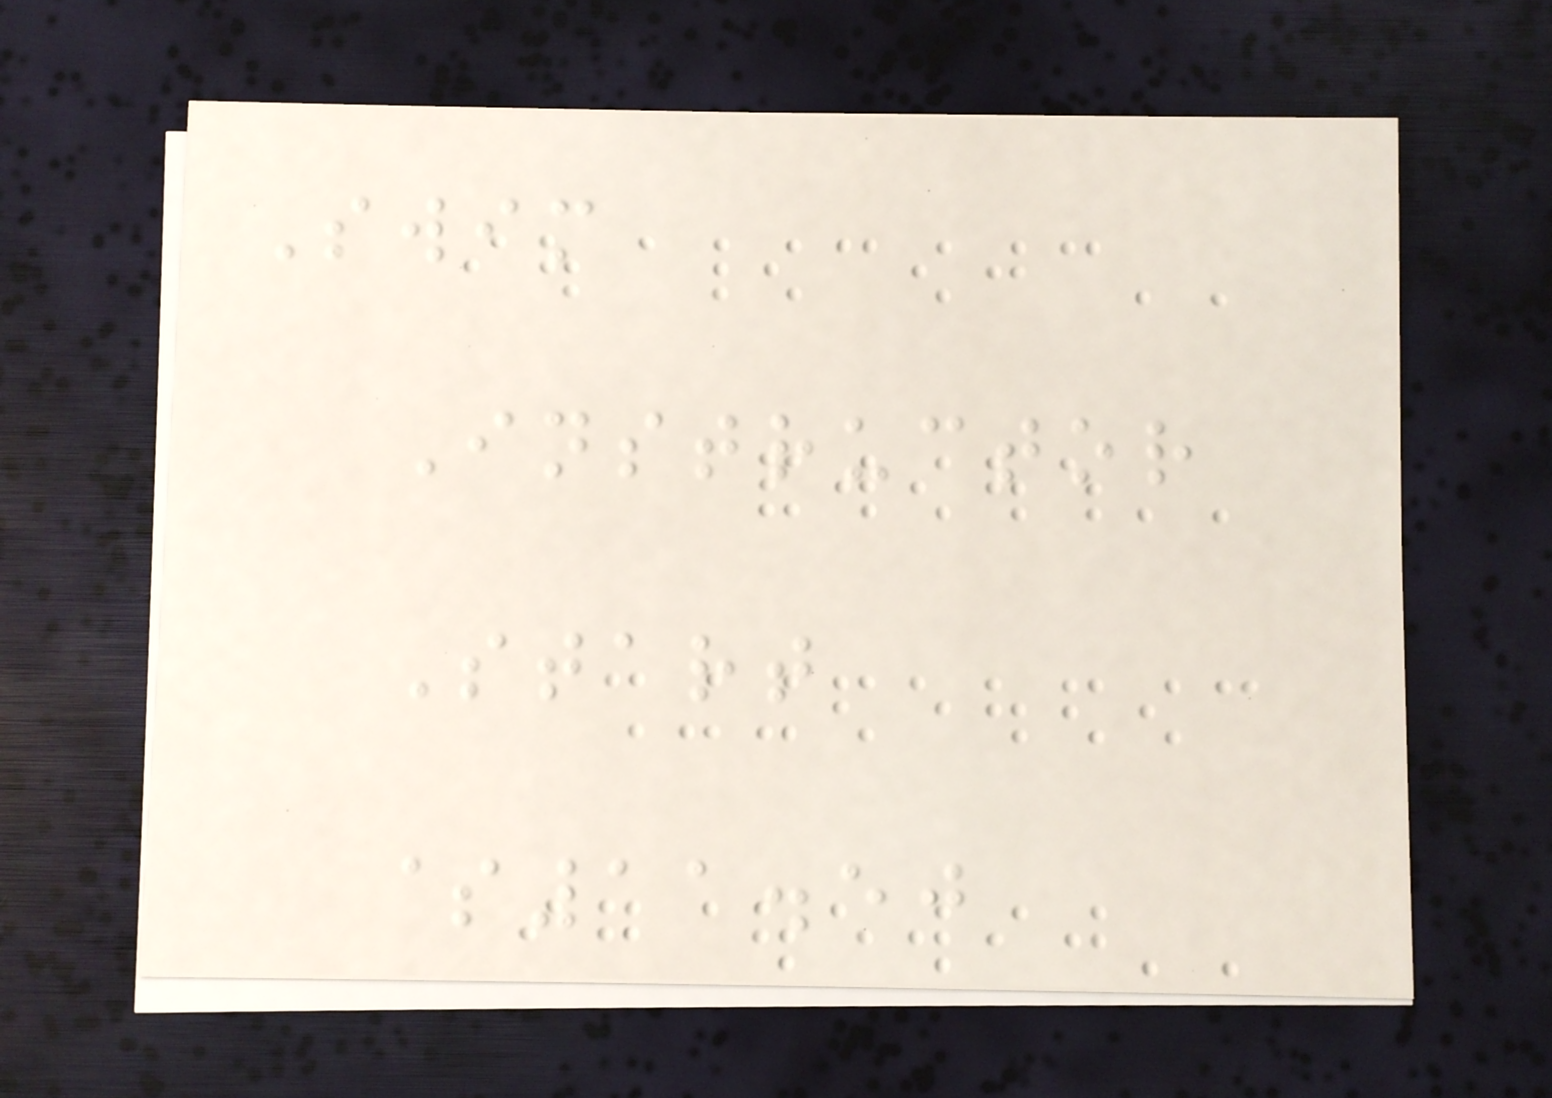Swim
Instructor
Start
$11.50
